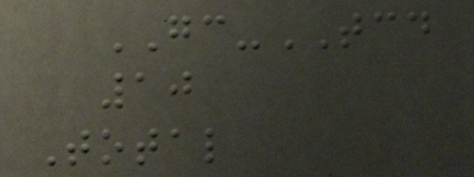GC-TCD
10
Total
